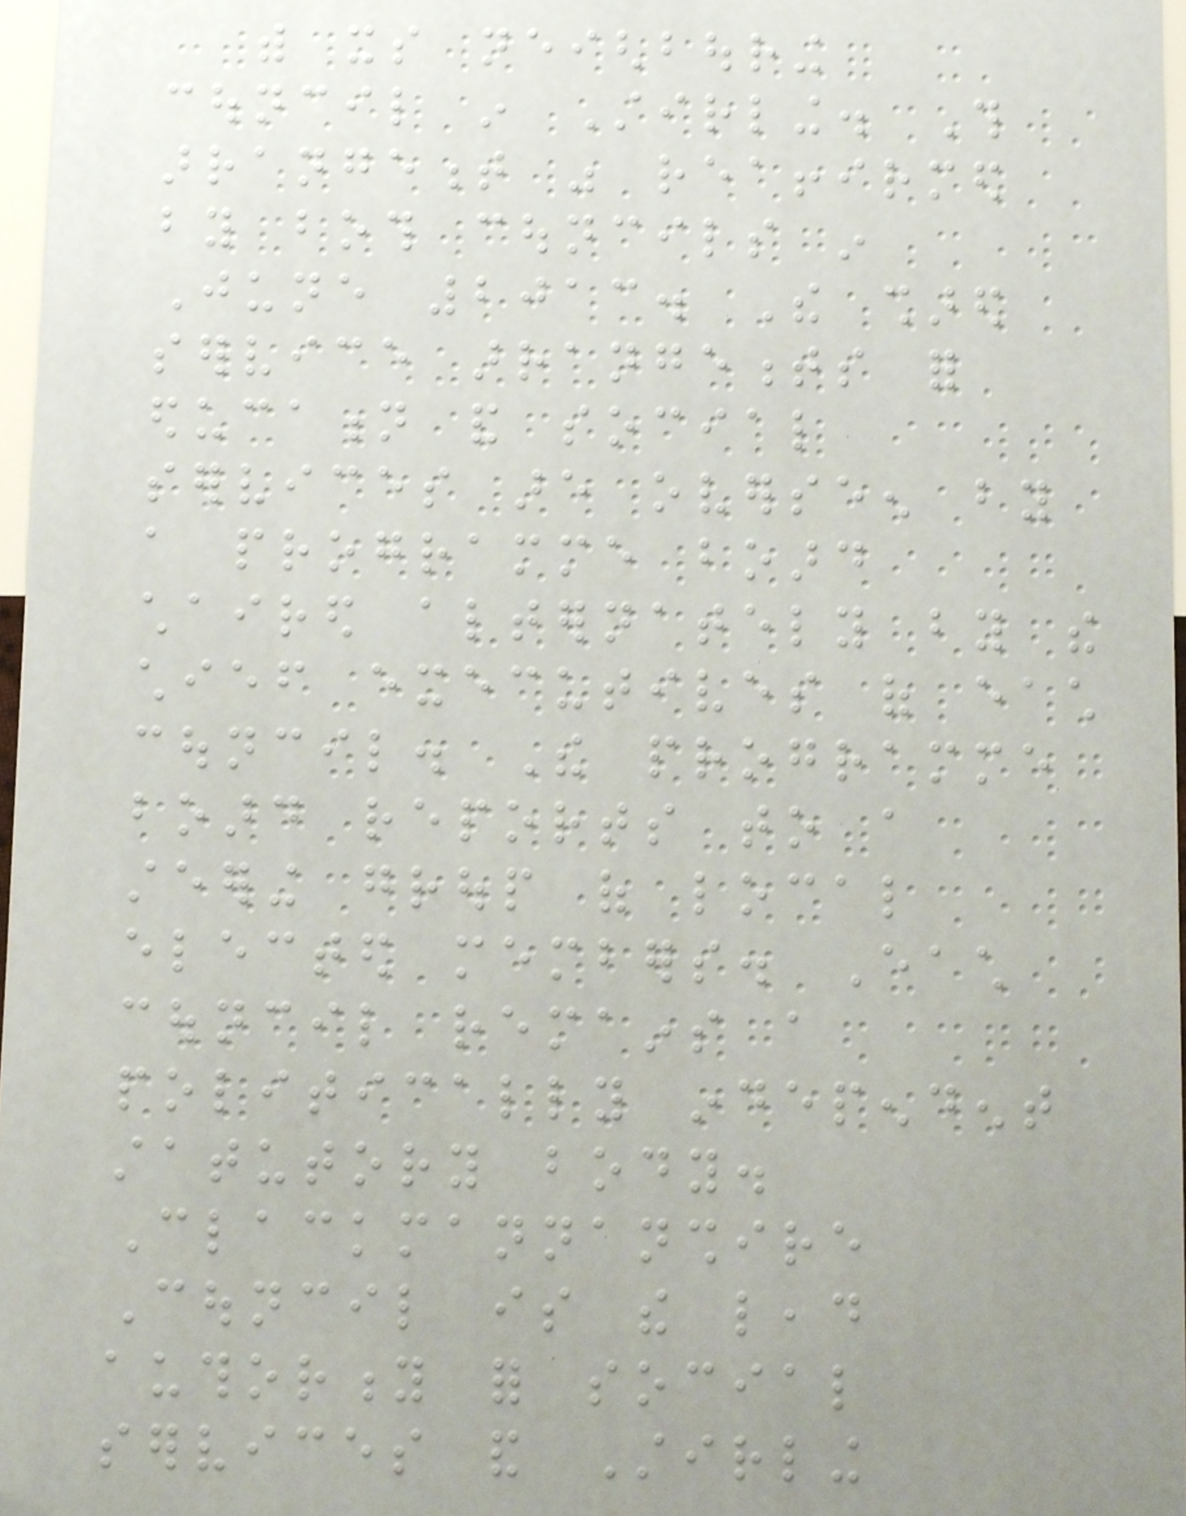with its neighbouring
council in Stirling. This
arrangement was reaffirmed
by both councils in
June 2013. The shared
service arrangements for
education and social
services are overseen by
a programme board
chaired alternately by the
chief executives of each
council. The programme
board reports to a
steering group of local
elected members. Each
council remains a
politically independent
statutory body.
Clackmannanshire
Council is the lead
authority for social
services and Stirling
